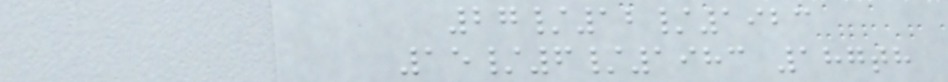27/12/1923
15/6/1983 187th
